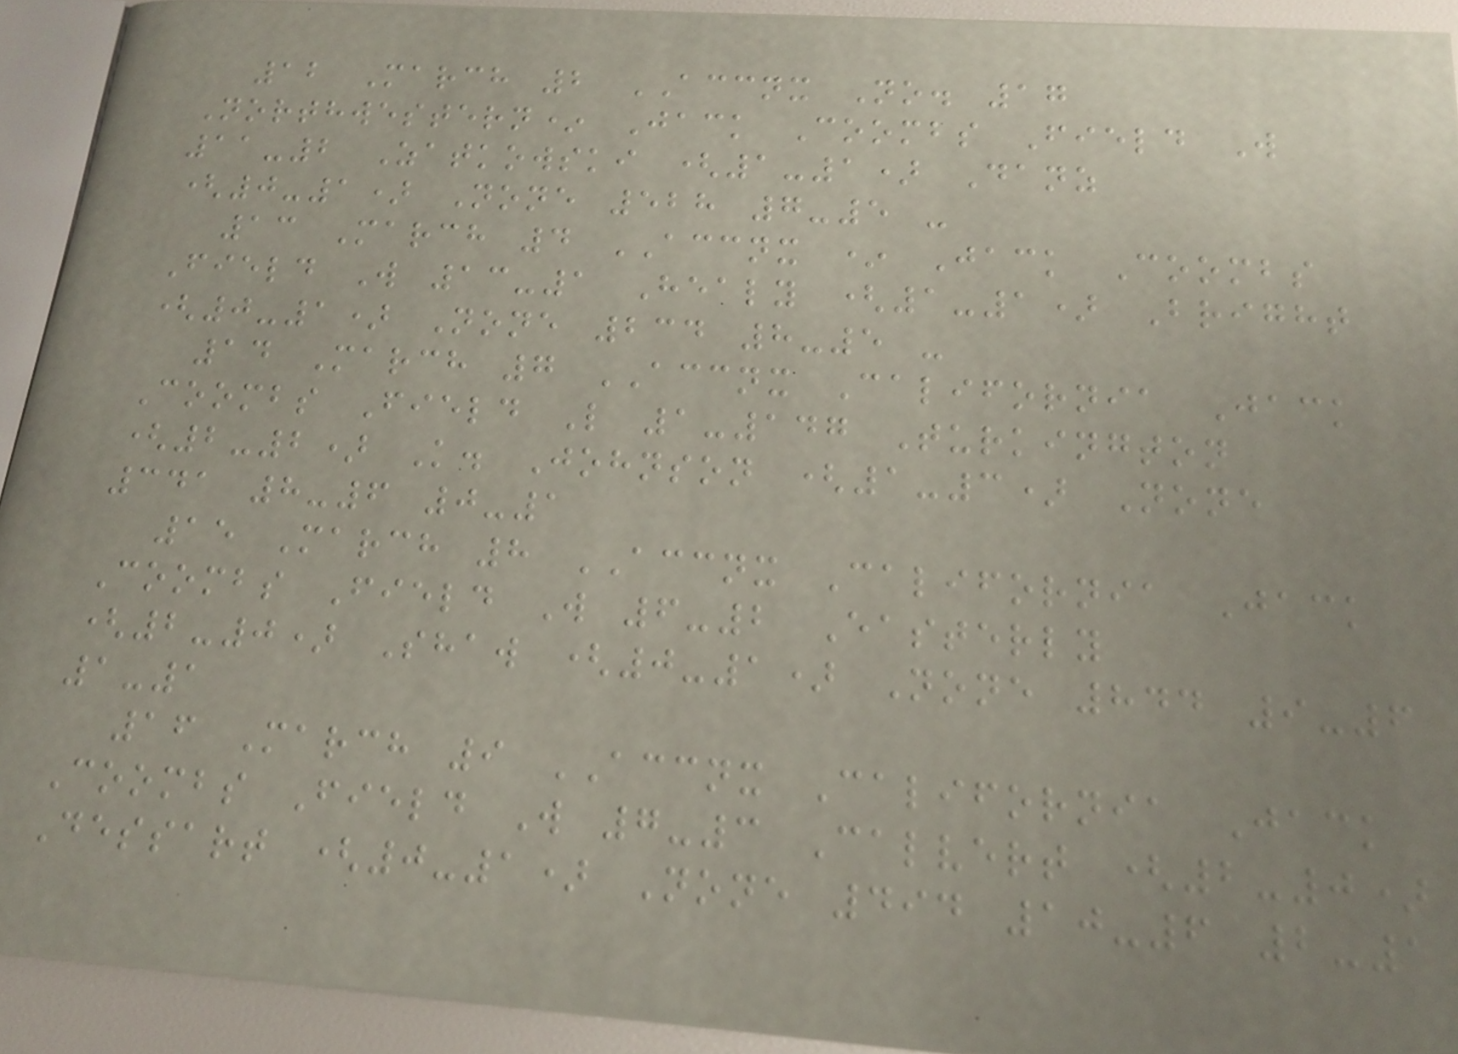12 March 2 ACCNX No. 17
Northwestern* Jack Coombs Field W
11-2 Zatkowski (1-1) Danz
(0-1) None 528 7-5 -
13 March 4 ACCNX * Jack Coombs
Field W 13-1 Healy (1-1) Bright
(0-1) None 234 8-5 -
14 March 7 ACCNX California Jack
Coombs Field L 1-147 Turkington
(2-2) K. Johnson (1-3) None
341 8-6 0-1
15 March 8 ACCNX California Jack
Coombs Field W 6-2 Easterly
(2-0) Shaw (0-1) None 844 9-6
1-1
16 March 9 ACCNX California Jack
Coombs Field W 7-3 Calvert (2-0)
Dessart (0-1) None 494 10-6 2-1
